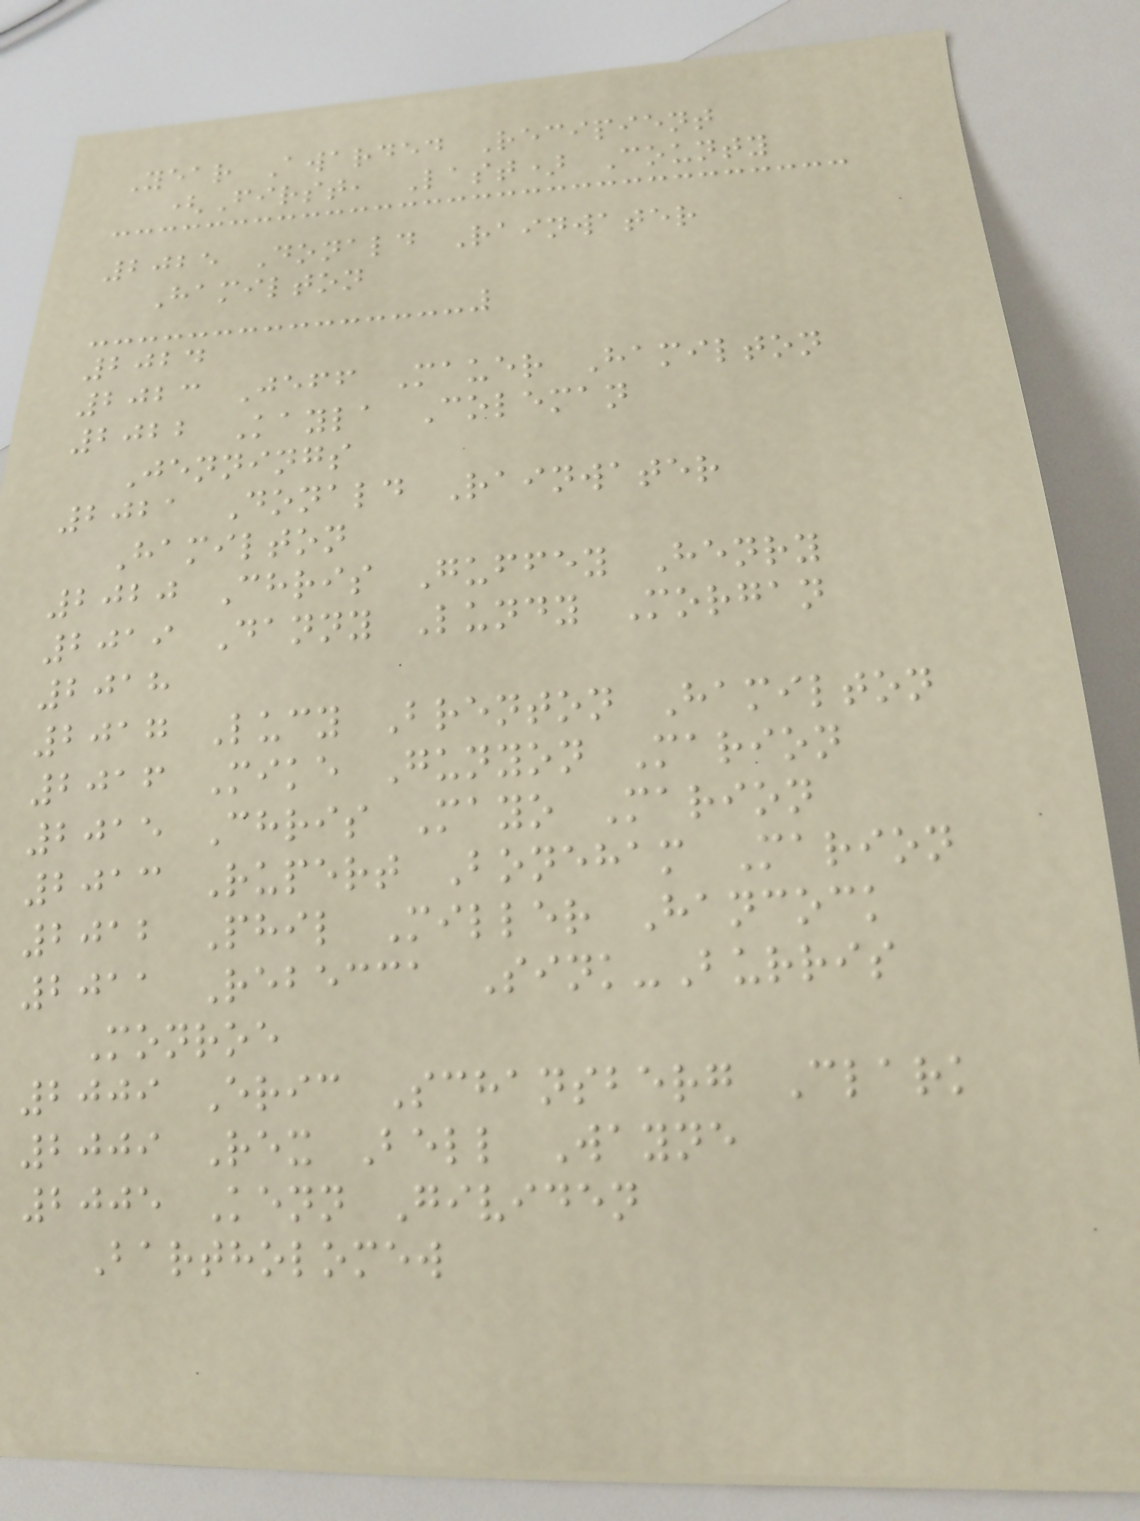Year Awarded Recipient
(First, Last) County
2025 Donald Rainwater
Hamilton
2024
2023 Jeff Mauer Hamilton
2022 Kayla Coleman
Jennings
2021 Donald Rainwater
Hamilton
2020 Chris Guffey Henry
2019 Danny Lundy Morgan
2018
2017 Lucy Brenton Hamilton
2016 Mike Gunyon Marion
2015 Chris Mayo Marion
2013 Rupert Boneham Marion
2012 Phil Miller Hancock
2011 Rebecca Sink-Burris
Monroe
2009 Eric Schansberg Clark
2009 Rex Bell Wayne
2005 Kenn Gividen
Bartholomew
